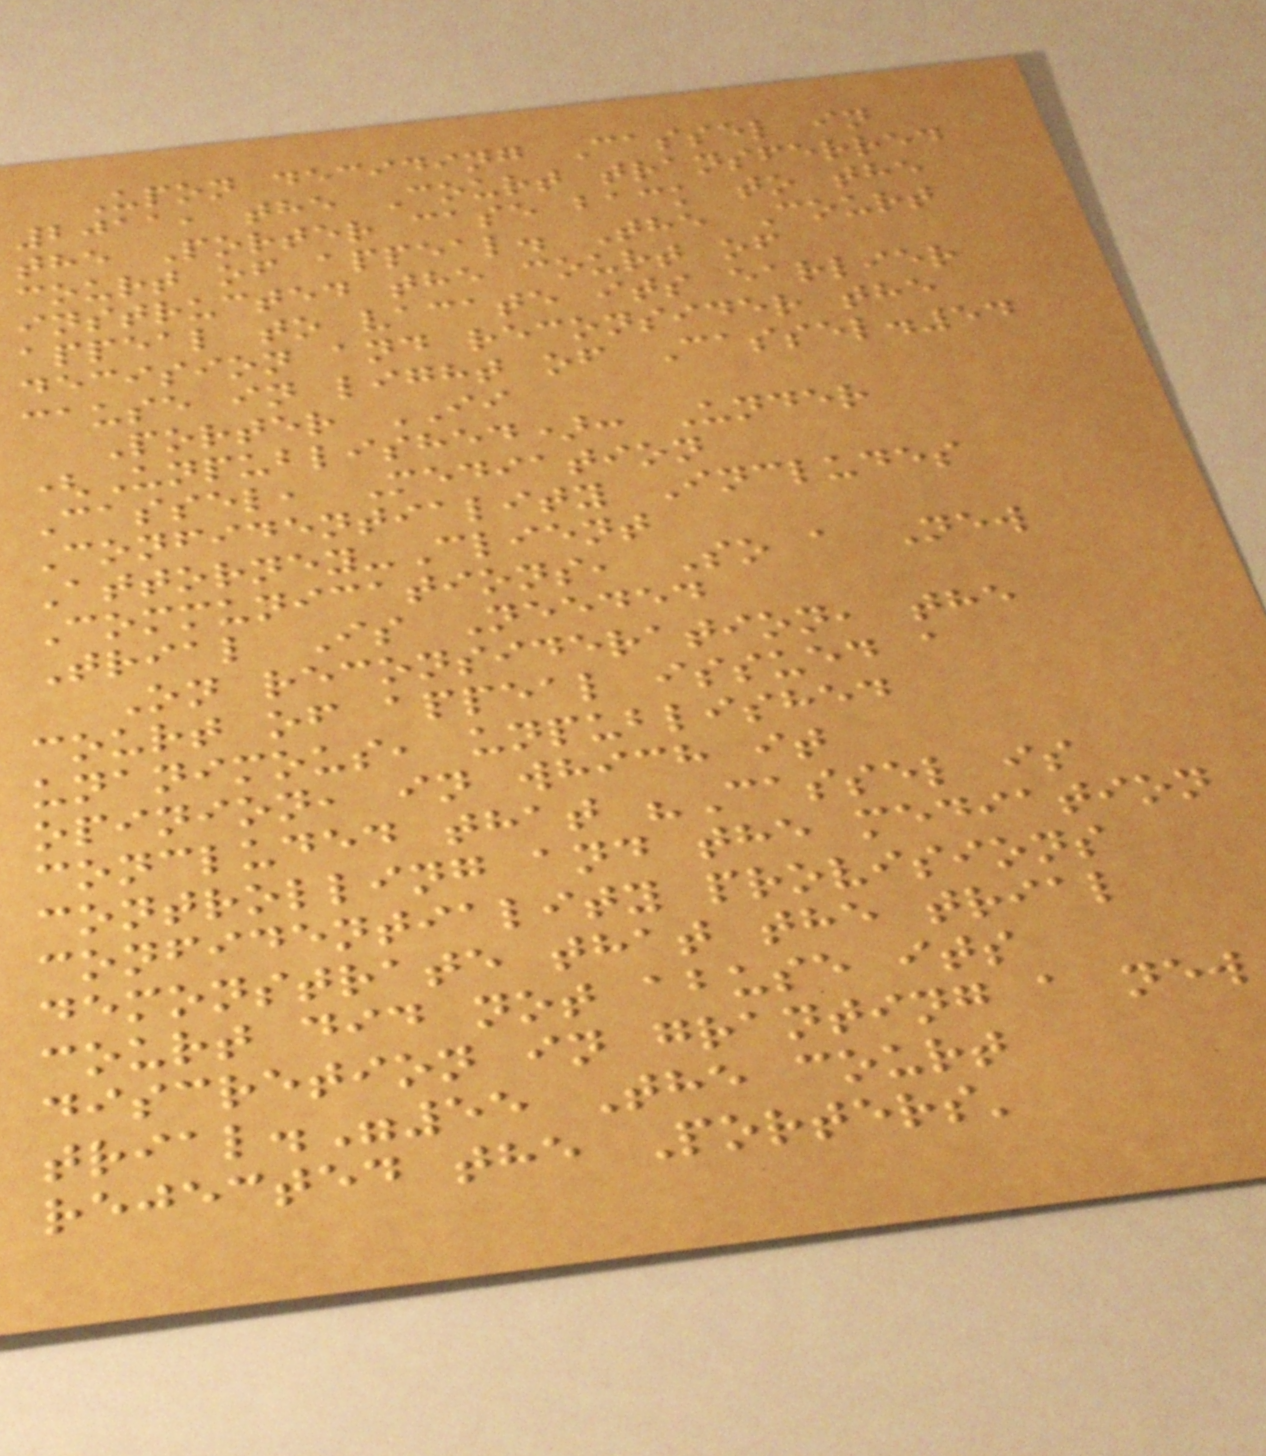Upon deciding Cassel in
2011, the Court transferred
the Porter case back to the
court of appeal. The Court
instructed the court of
appeal to vacate its earlier
decision and reconsider the
cause in light of Cassel.54
Porter II
(Unpublished): Under
Cassel, Mediation
Confidentiality Includes
Attorney-Client
Communications, So a New
Trial Is Needed
On reconsideration, the
court of appeal issued a
unanimous, unpublished
opinion, in which it
concluded that "Cassel is
controlling and the mediation
confidentiality provisions
demonstrate that the trial
court did not abuse its
discretion in granting a new
trial."55 The court
rejected the Porters'
